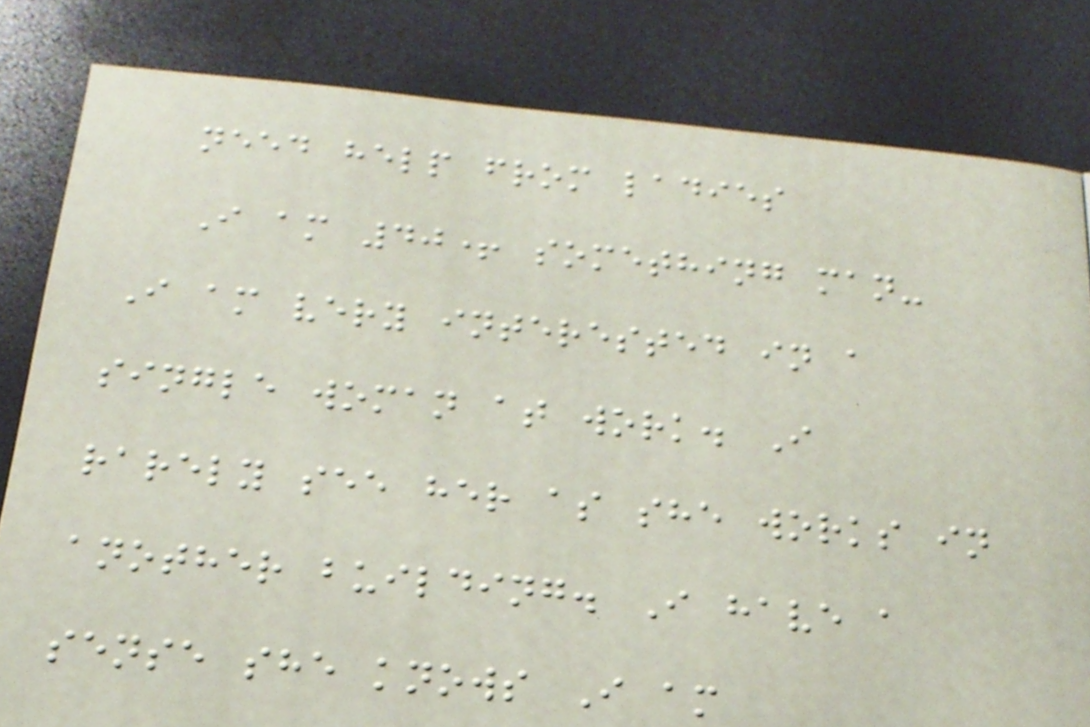need help from ladies
I am 40+ something man-
I am very interested in a
single woman at work. I
rarely see her as she works in
another building. I have a
sense she knows I am
